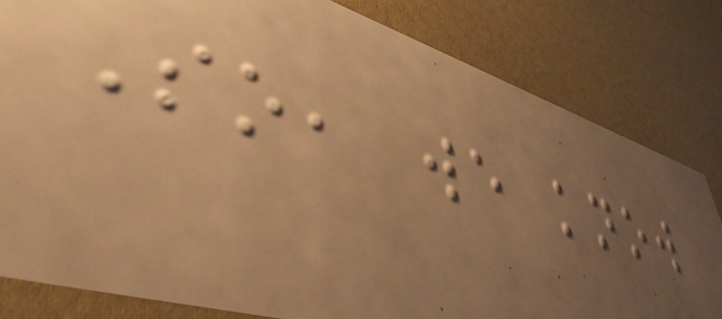So, we know
